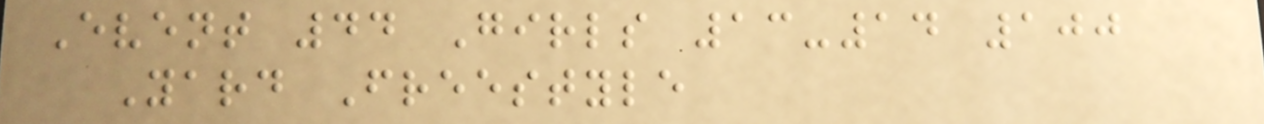Event 44 Girls 13-14 100
Yard Freestyle
